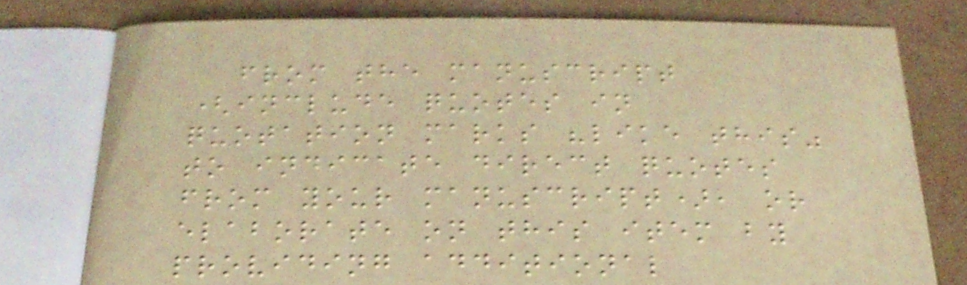from the manuscript
(include quotes in
quotation marks "like this"
to indicate direct quotes
from your manuscript), or
elaborate on this item by
providing additional
